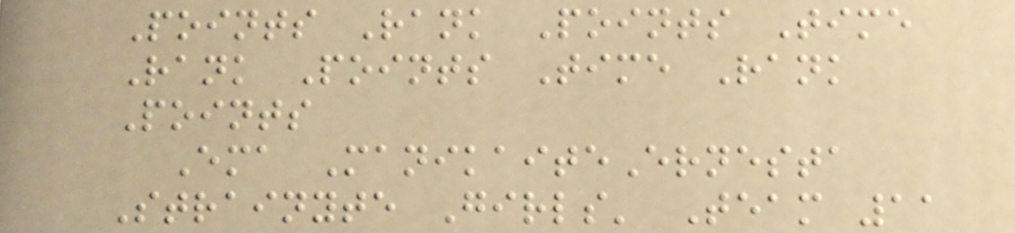Points Rank Points Time
Rank Points Time Rank
Points
Ema ManikaiteErnesta
Strainyte Girls' Team 11
